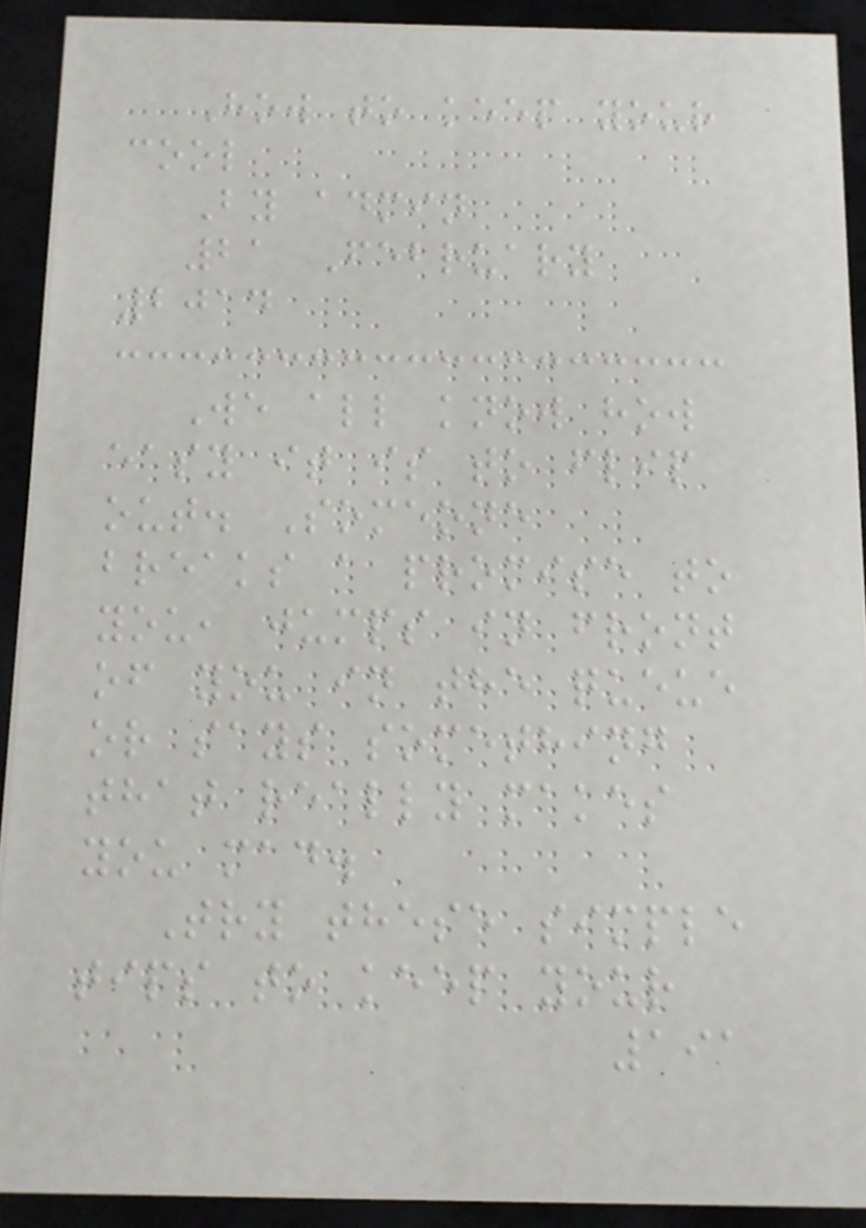How to keep your
cool
By admin
21 February
2014
We all know how
easy it is to flip
out. Someone
breaks a promise to
you, jumps in front
of you in the queue
or says something
that really makes
you mad.
Try these simple
tips to keep your
191
